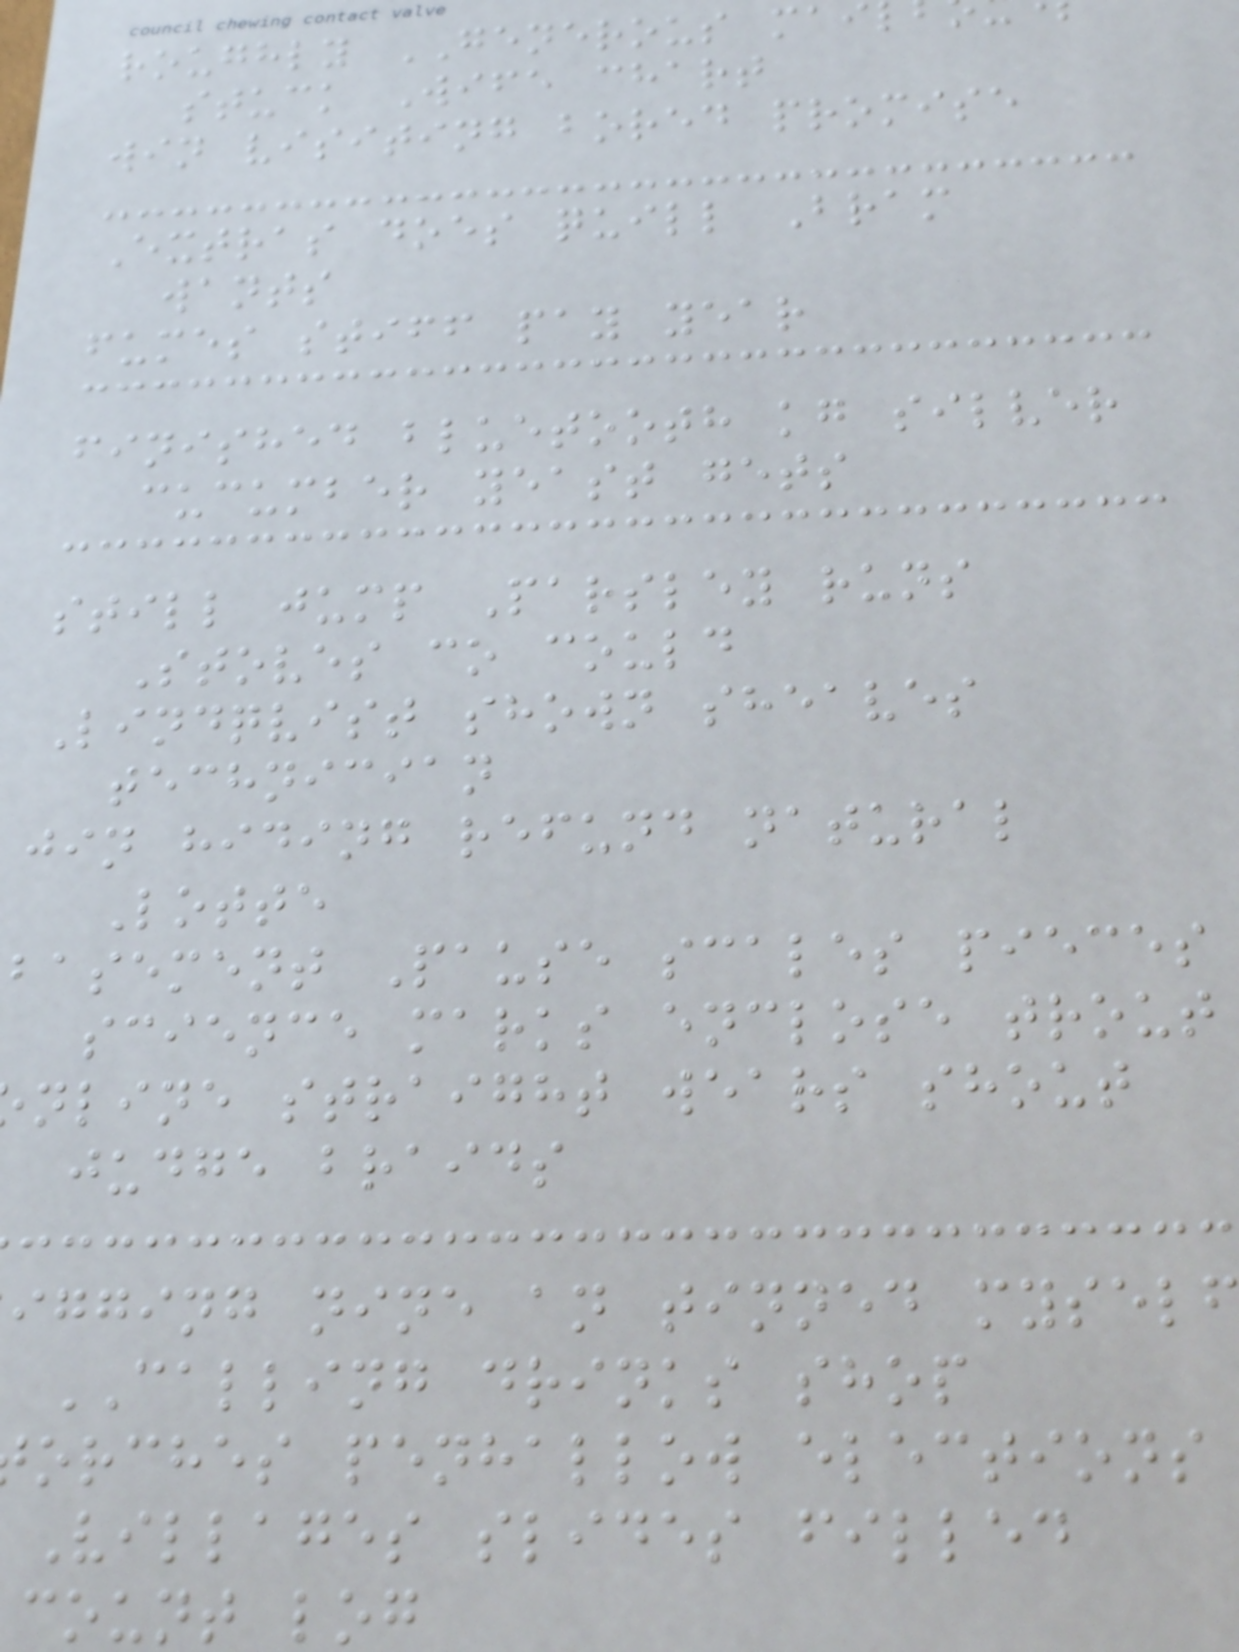roughly GENEROUS mai
stuck Wife chart
win visiting bored promise
Extras does quill Bram
wants
fumes stiff pay year
finished bluetooth kg silver
cucumber yeast gets
still jump Parsley runs
Stoves co could
Lindqvist shown sheaves
technician
jin hiding refund natural
Lotte
basement Pause scales pieces
science marks enclose trout
nline straight wears shout
judge braids
igging nine an tinned mysel
CALLING drinks shop
orches penhallow elections
Villages slides filled
count log
